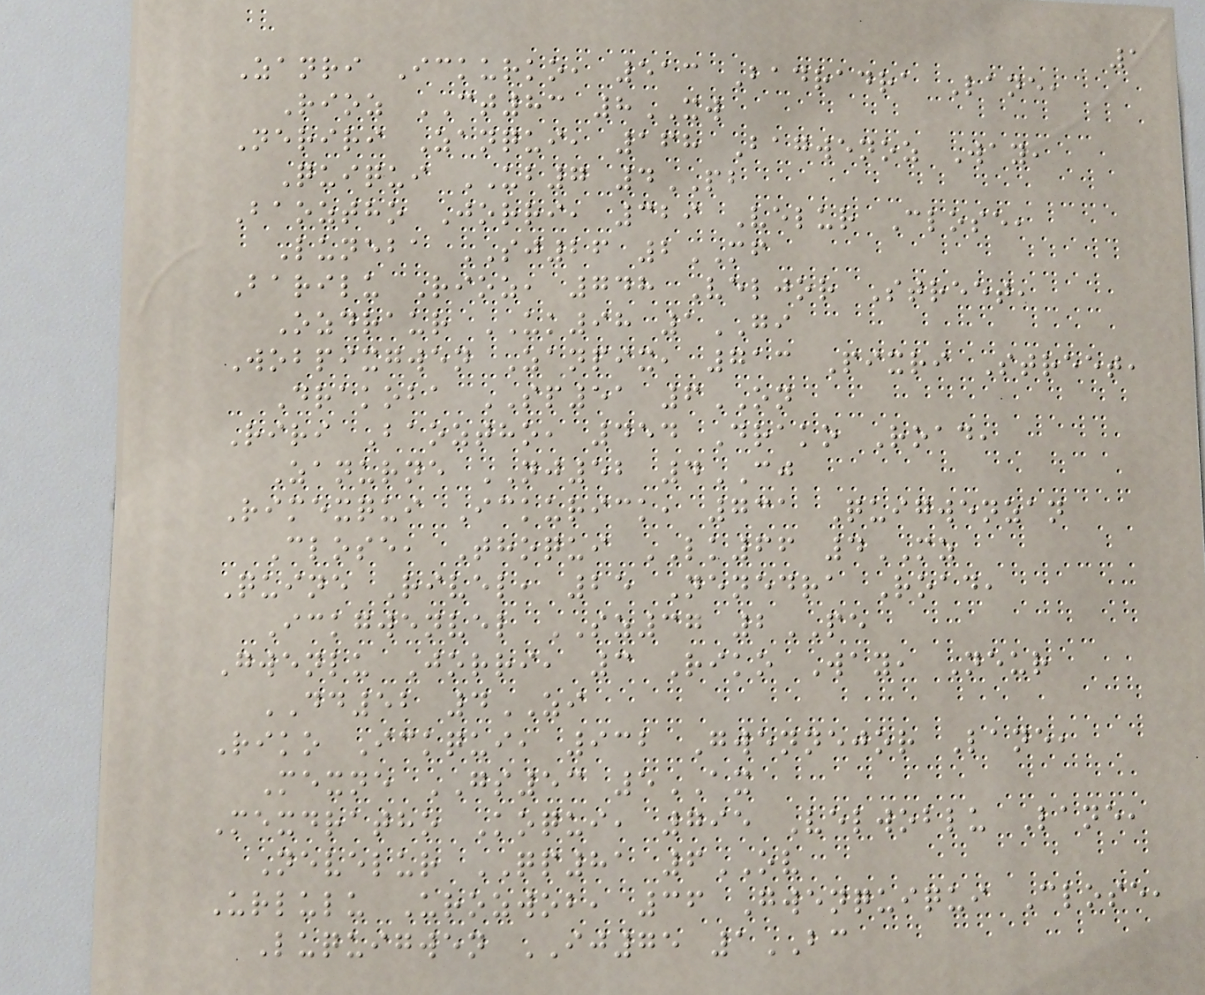1
Zanri Ickurko, 513 Badradra Lane,
Rioz CT83 8XW
Neriri Zanqui, 168 Bagwenoz Way,
Quiqui UB7 4PB
Baoztho Jorri, 329 Velur Close,
Luneba SJ26 2MF
Barilu Rioz, 748 Veljor Street,
Ozdraur UK98 1GI
Wobpixgwen Zanpix, 713 Pixri Street,
Drakoba SP51 6ON
Riri Baoztho, 454 Drako Road,
Zanurne NJ52 4CJ
Rimexqui Ickurick, 731 Quigwenzan
Close, Thoqui LK66 4MZ
Quine Rivel, 25 Nenedra Road,
Ickgwenvel SZ37 2PE
Gwenlu Jorri, 3 Riko Way, Neur
DD52 4ZI
Riko Ickqui, 932 Gwennejor Lane,
Mexne GS53 5AX
Mexdratho Koqui, 795 Velwoblu Lane,
Nevelur QP81 6OV
Urlulu Urozwob, 36 Gwenquiqui Close,
Luquigwen IJ75 1BC
